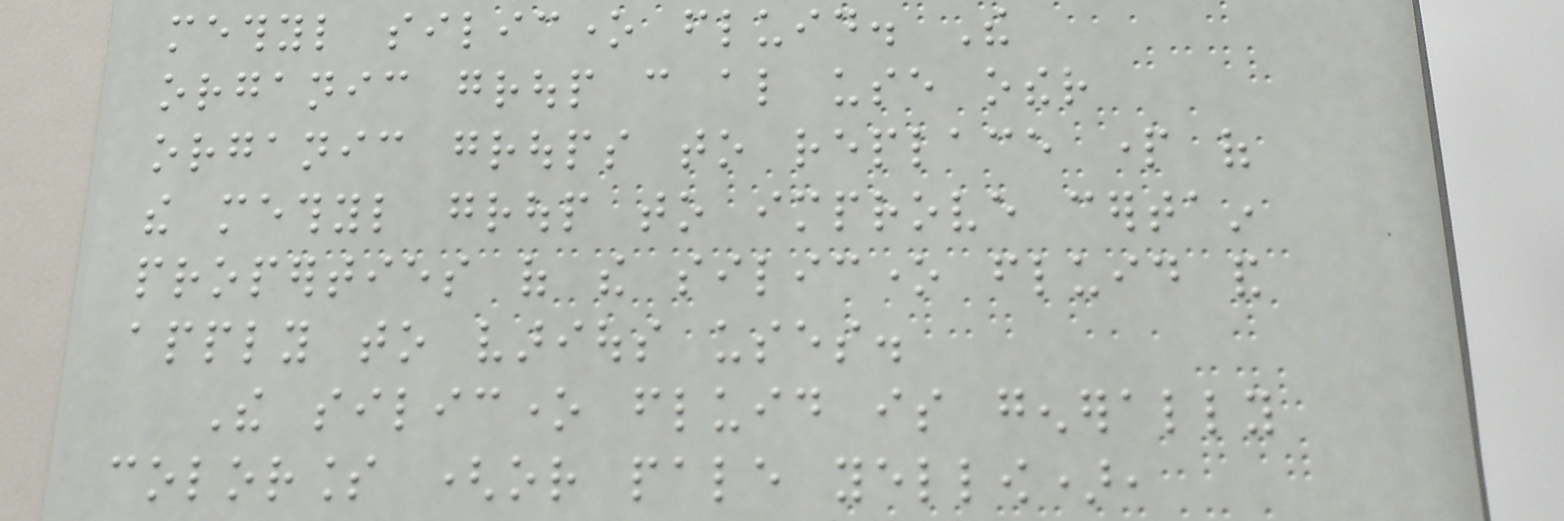methyl silicone fluid. The
organic group can also use other
organic groups to replace part of
the methyl group to improve certain
properties of the silicone fluid and
apply to various uses.
The silicone fluid is generally
colorless (or pale yellow),
